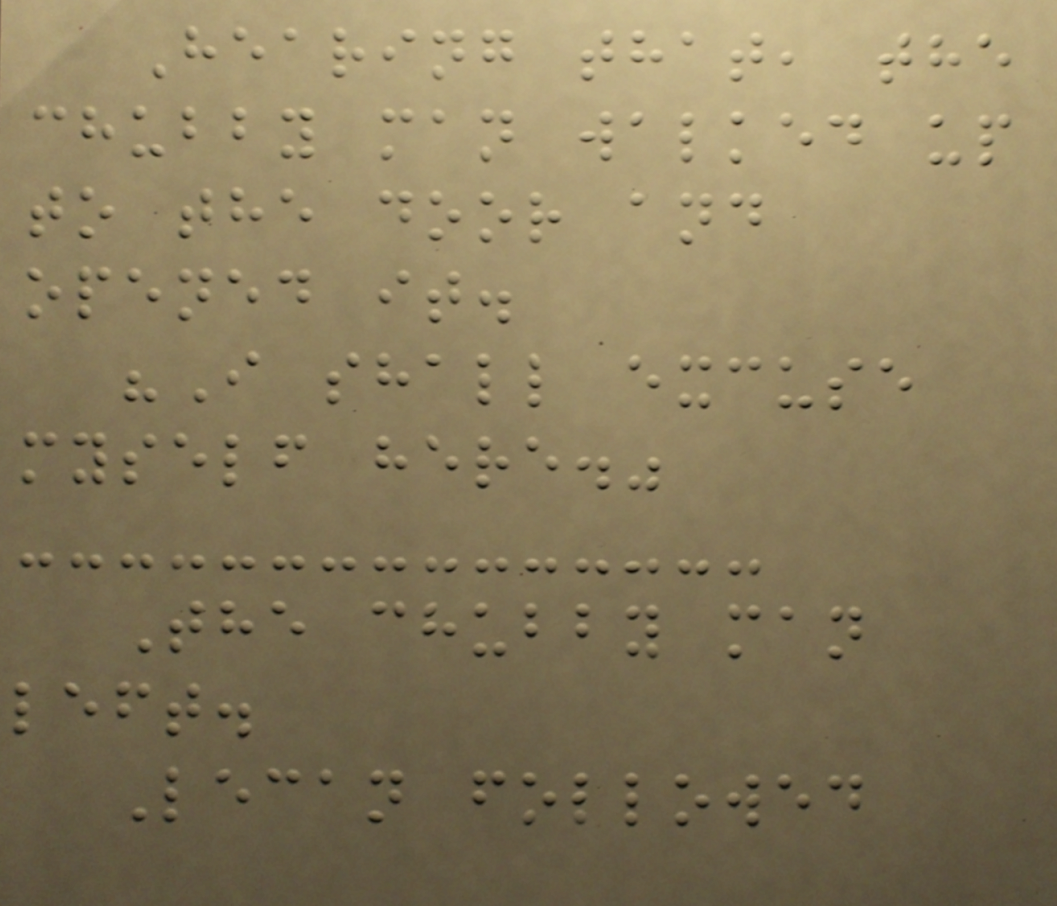Hearing that, the
chubby man walked up
to the door and
opened it.
"I shall excuse
myself here."
The chubby man
left.
Lecan followed
